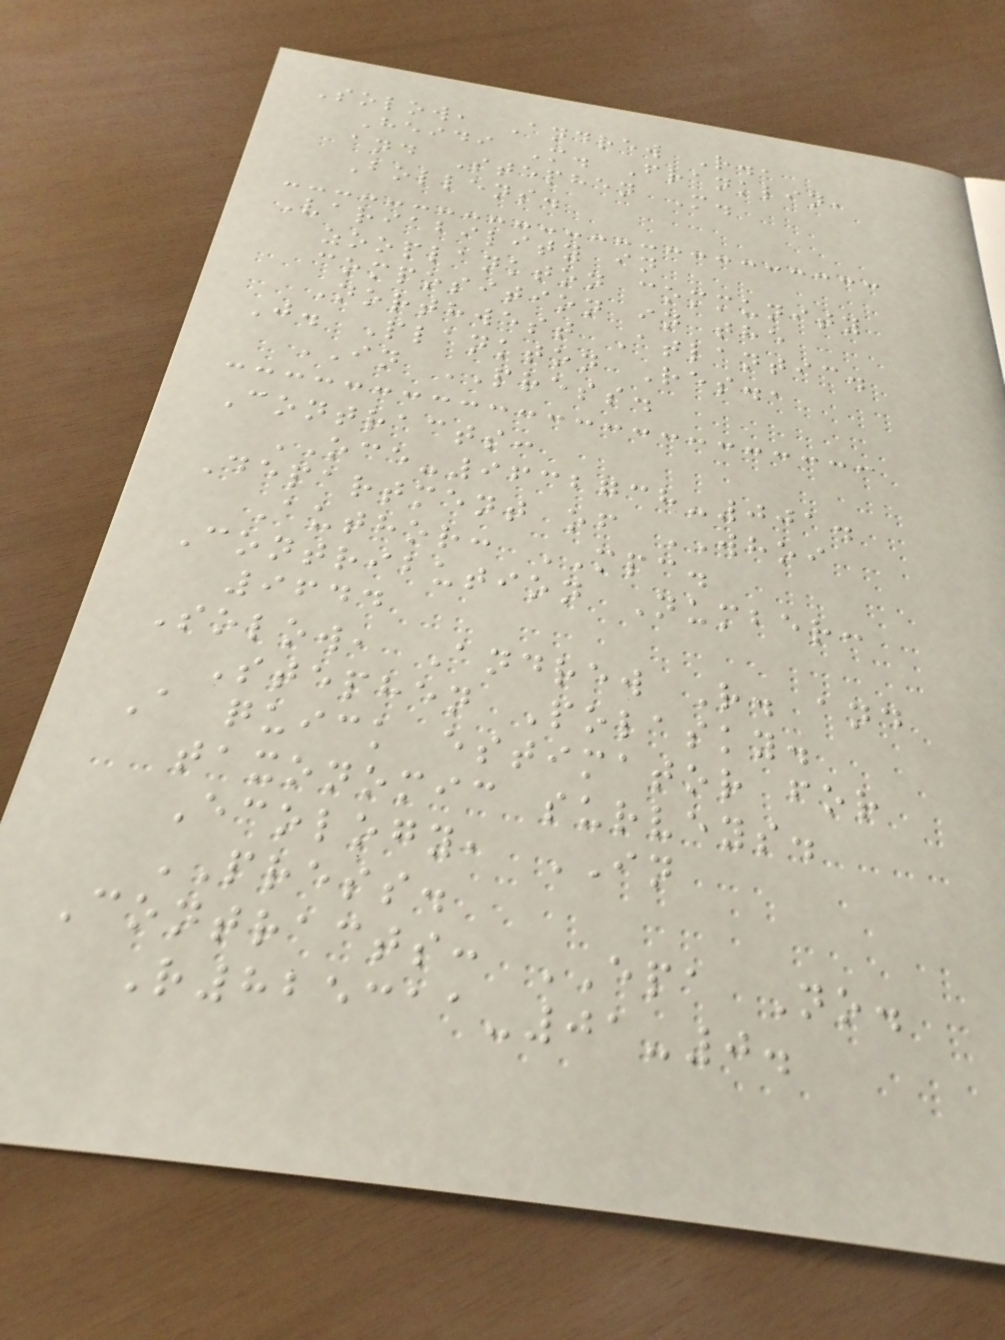Solow, Andrew R.,
Heidi M. Franklin,
and Stephen M.
Bollens.
Variability in
zooplankton community
composition in the
Northwest Atlantic.
J. Plankton Res.,
IN PRESS.
Contracts:
OCE-9632738-001.
Department of WHOI
Author: MPC.
Contribution Number:
9644
Solow, Andrew R. and
Stephen Polasky.
A quick estimator for
taxonomic surveys.
Ecology, IN
PRESS.
Contracts: EPA No.
R825311-01-0.
